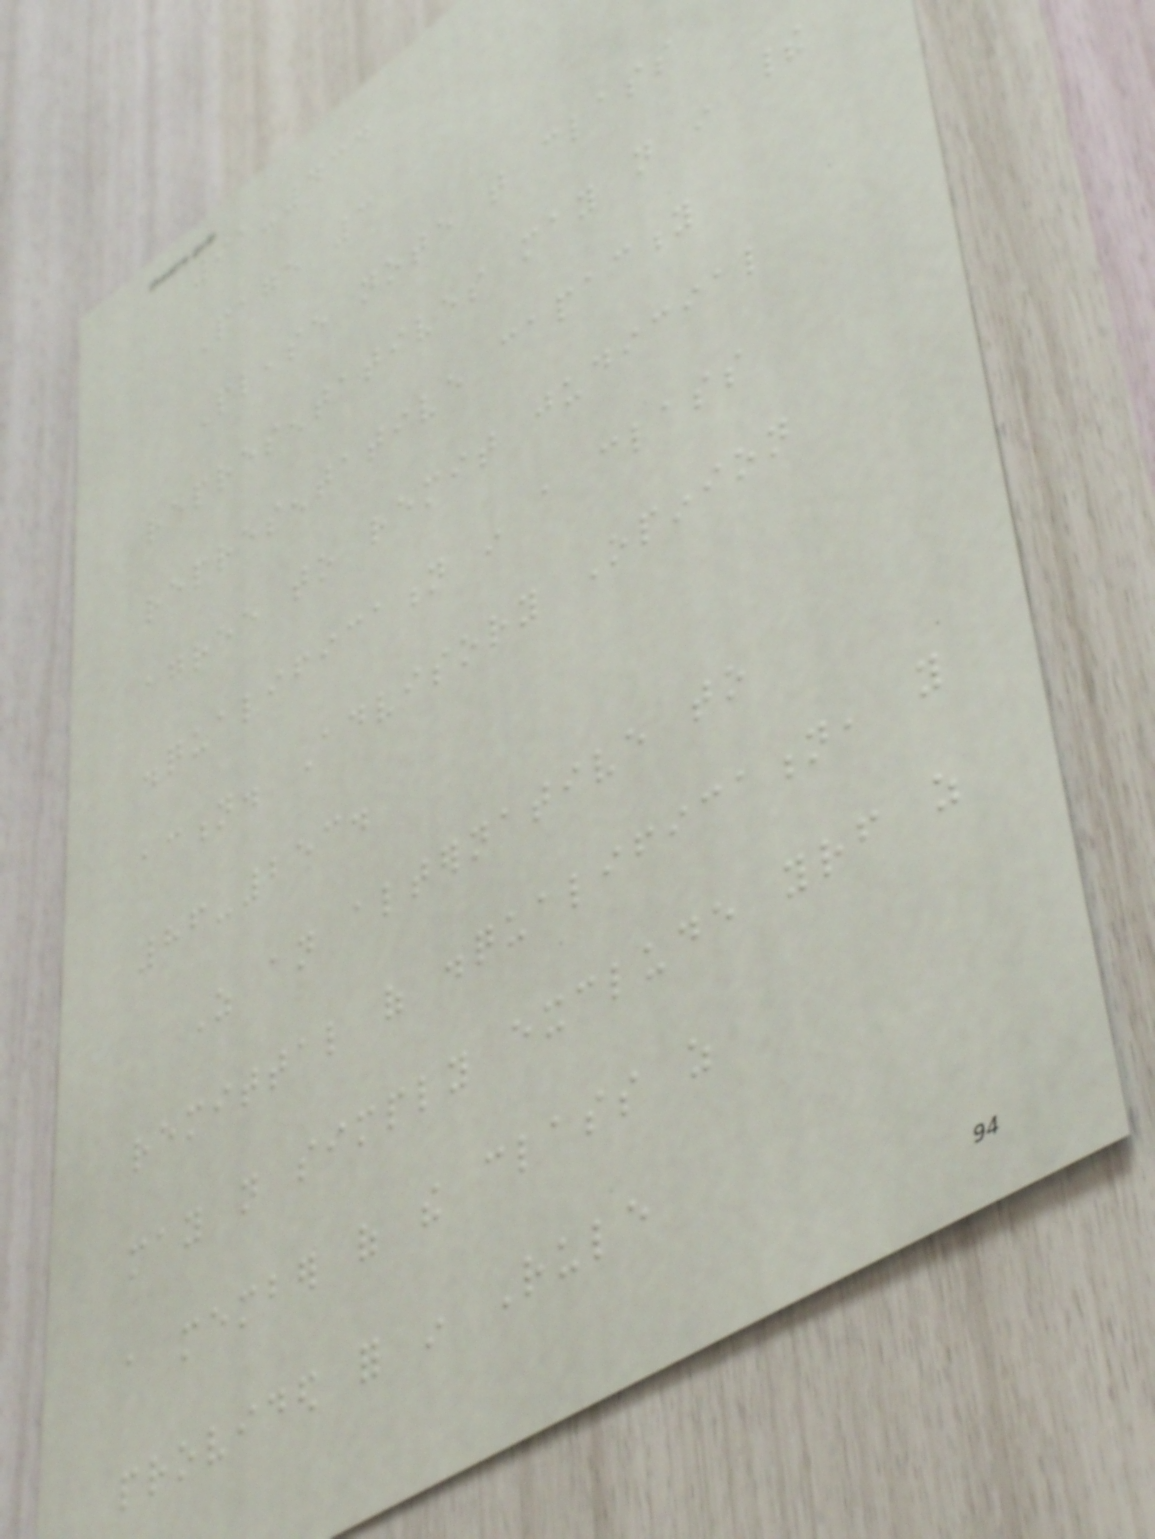91-434
Page 3
Please note that class
representatives may not in their
representative capacity
agree to remit judicial
disqualification in a class
action. Advisory Opinion
86-253.
As an alternative to
remittal of disqualification, you
may not simply exclude yourself as
a member of the class as
provided for in Rule
